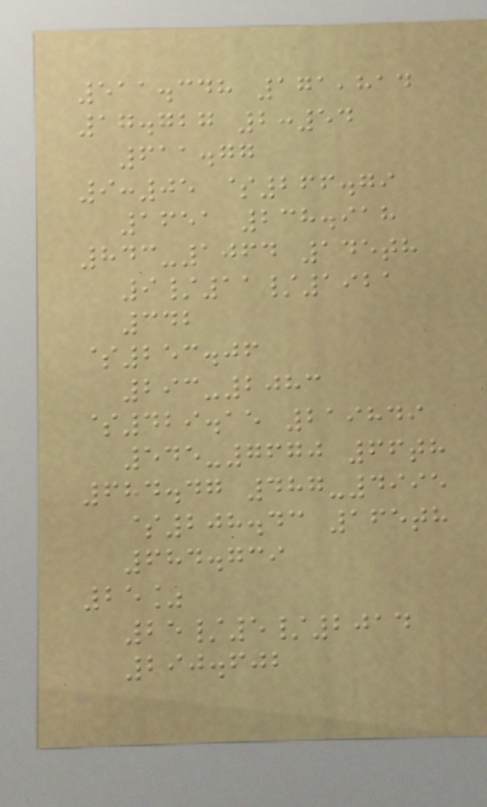511.348 171,814
17.727 2:54
611.77
9:05 $266.79
1651 238.918
843-1064 145th
9/11/1921
342
$253.06
293-2083
$429.15 219849
545-7670 66th
684.47 487-4995
$208.43 165th
684.739
25%
25/5/2014
290.602
